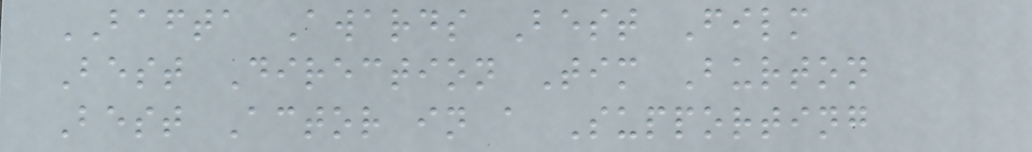BAFTA Awards Best Film
Best Direction Tim Burton
Best Actor in a Supporting
